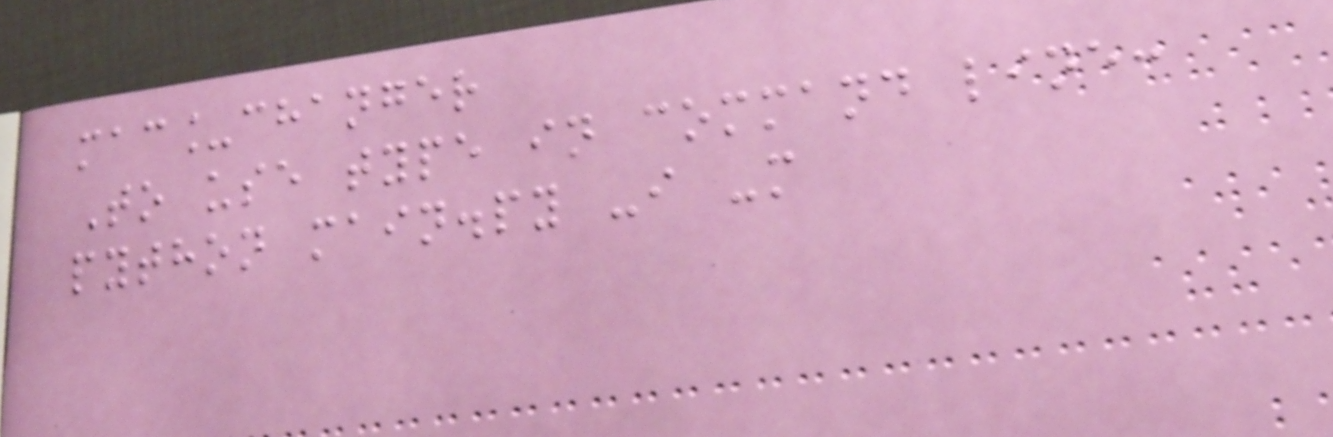mac_changer
To use type in command line:
python main.py -i -m
